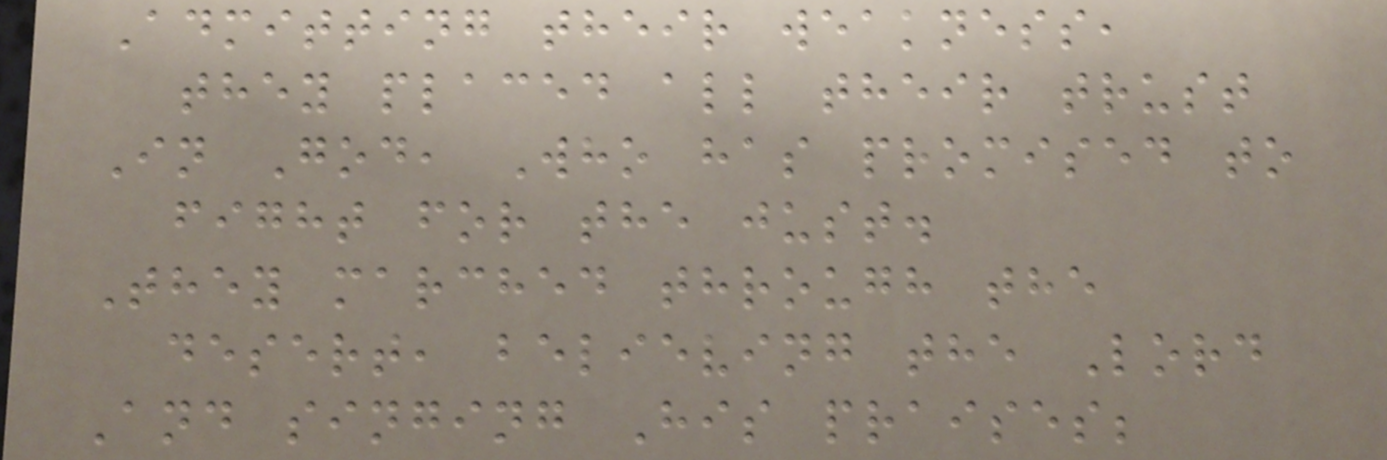Admitting their weakness,
they placed all their trust
In God, Who has promised to
fight for the just.
They marched through the
desert, believing the Lord
And singing His praises;
